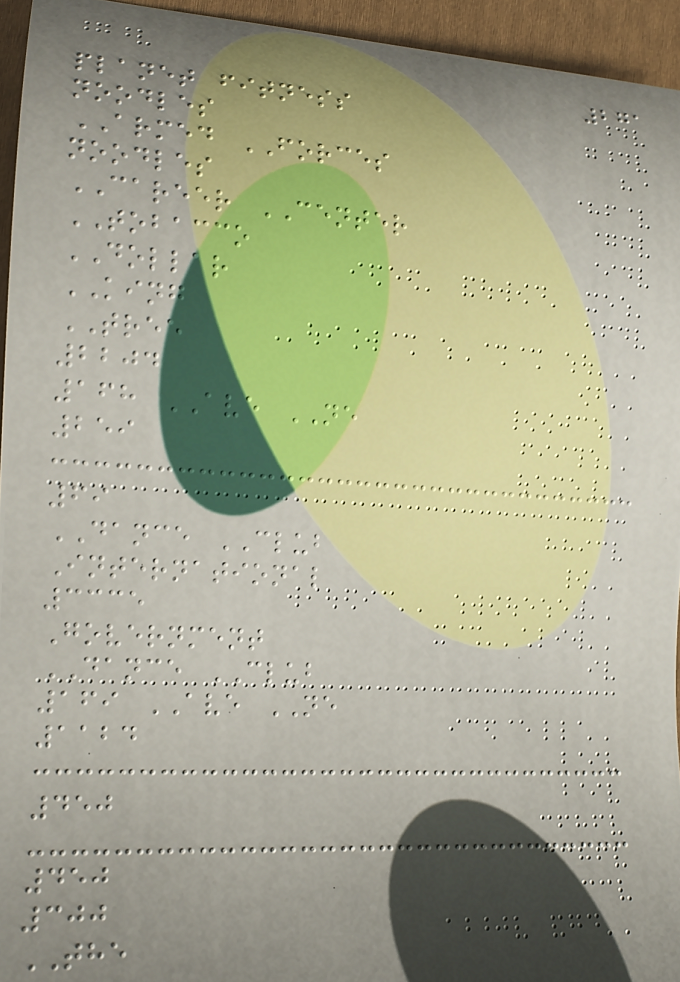271
planet fitness
noodles
ARMED FORCES
noodles
CAREER CENTER
TOBACCO
DOLLAR
KING
TREE
2204
168 AVE NE
259
69
DANCE CLUB
International
3335
Government
DANCE CLUB
169 AVE NE
1124
450
450
300
THE
